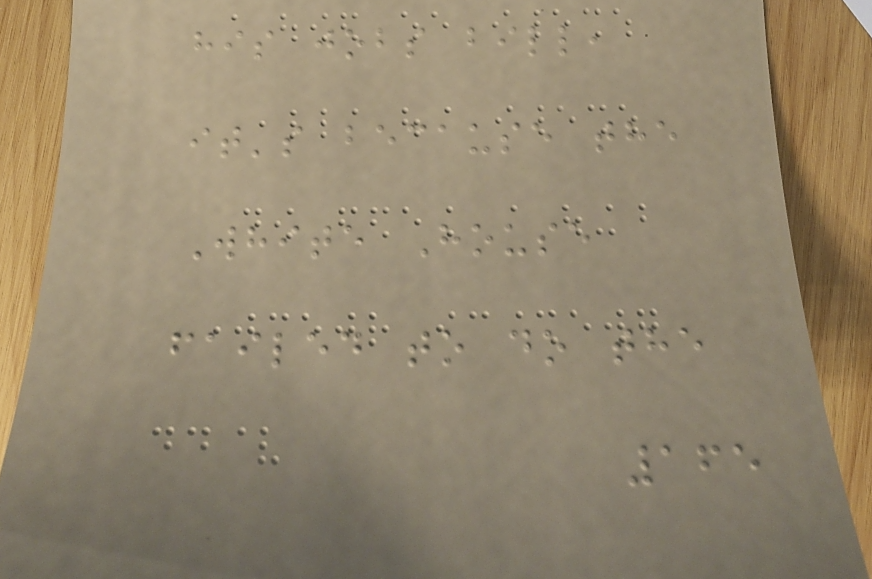his jobs bill,
it's because the
White House
failed to do the
165
